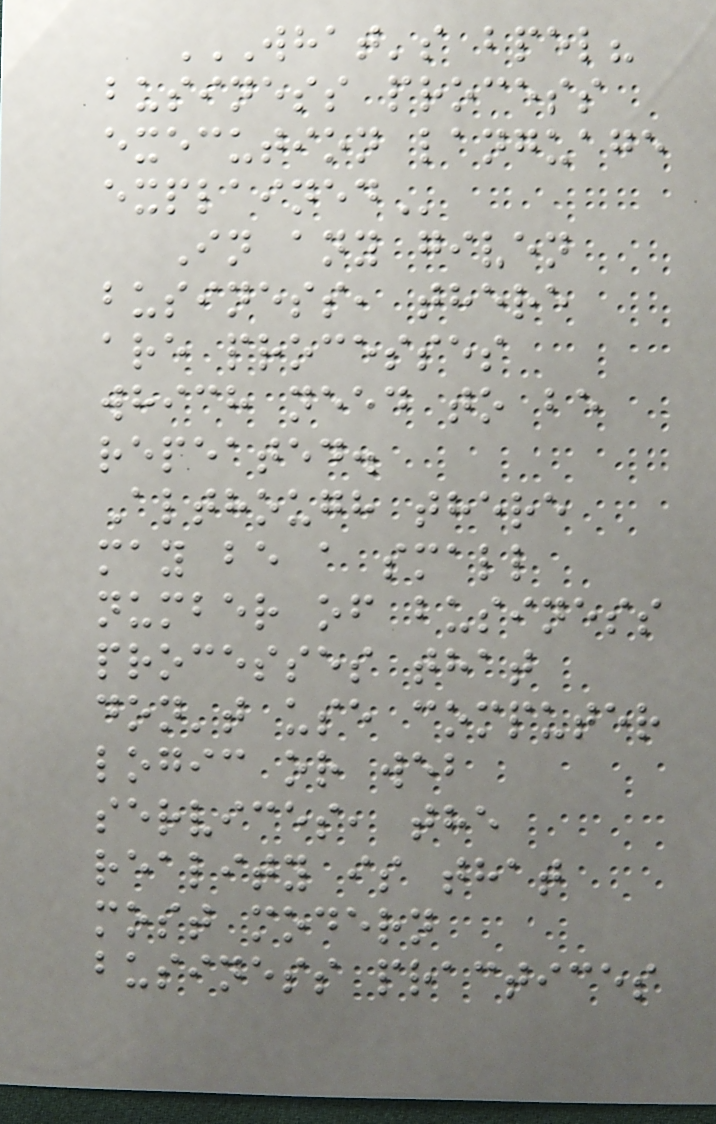WHAT'S BPEL?
BUSINESS PROCESS
EXECUTION LANGUAGE
EXPLAINED
In any given
business, there
are processes
which need to be
repeated.
Although there
may be a small
number of business
processes that
don't use computer
logic or web
services, the
reality is that
most modern
business practices
